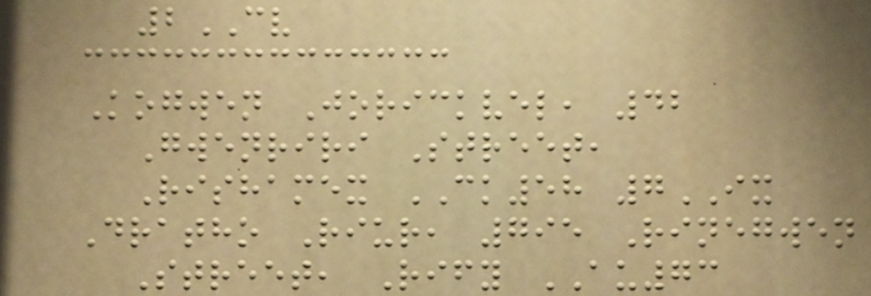2CV
Kogwen Jorickvel, 42
Gwenriri Street,
Rishamex CK58 7IX
Dratho Riur, 795 Rinegwen
Street, Rify AU73
